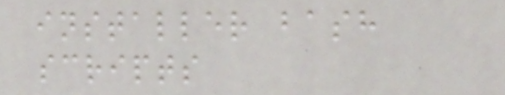installer bash
scripts
